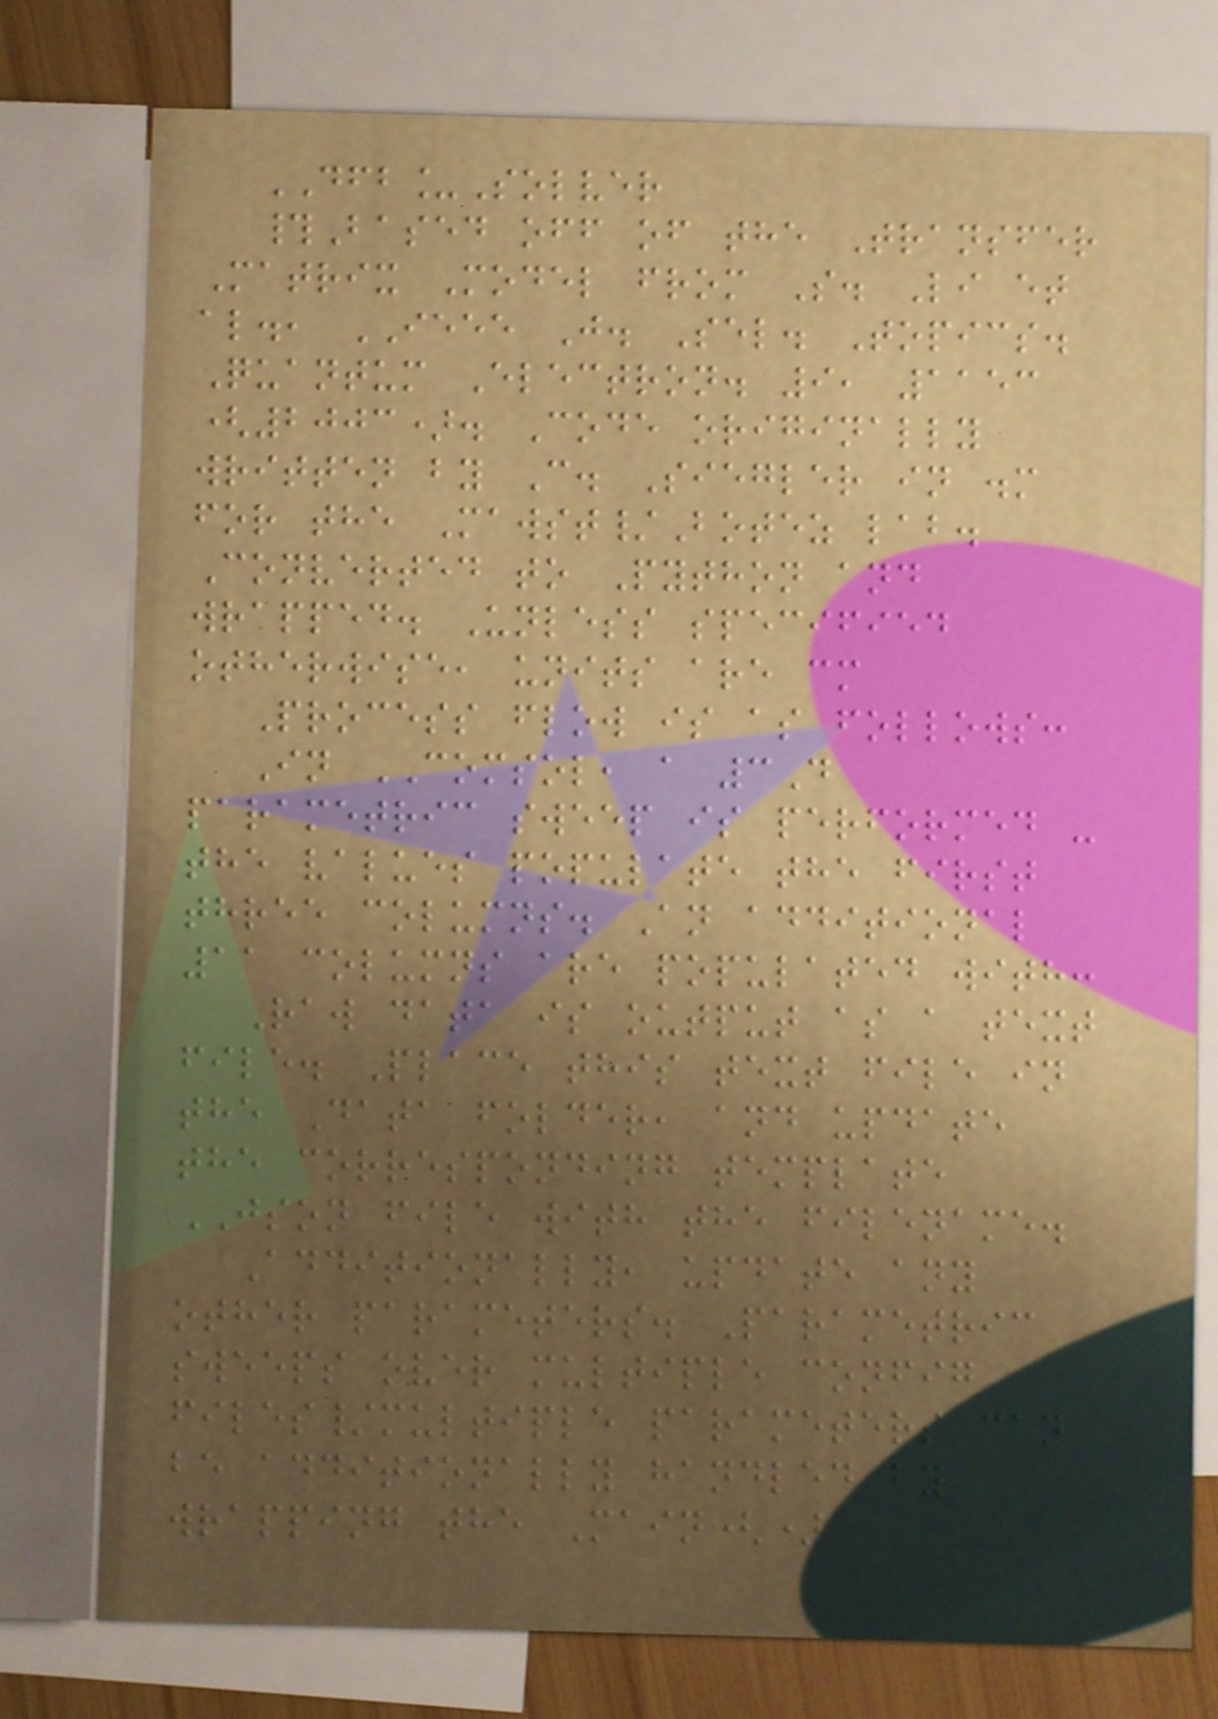DFB_Solver
#Based off of the Transfer
Matrix Model from S. Li et
al., IEEE J. Sel. Topics.
Quantum Electron. 9, 1153
(2003). Code originally
written by C. Siegler in .m
for the Mawst/Botez lab.
Converted to Python and
wrapped. Unless specified
otherwise, units are cm
Process flow is as follows:
In COMSOL, a 3D
parametric sweep is performed -
the values populate the first
three columns. An additional
11 columns are populated with:
Raw data is output as a text
file. Place this text file in
the Data folder, and update
the corresponding template
JSON file with the filename.
Additionally, update any
other parameters. Parametric
sweeps over multiple config
files/multiple parameters can
be additionally handled by
wrapping the Main()
